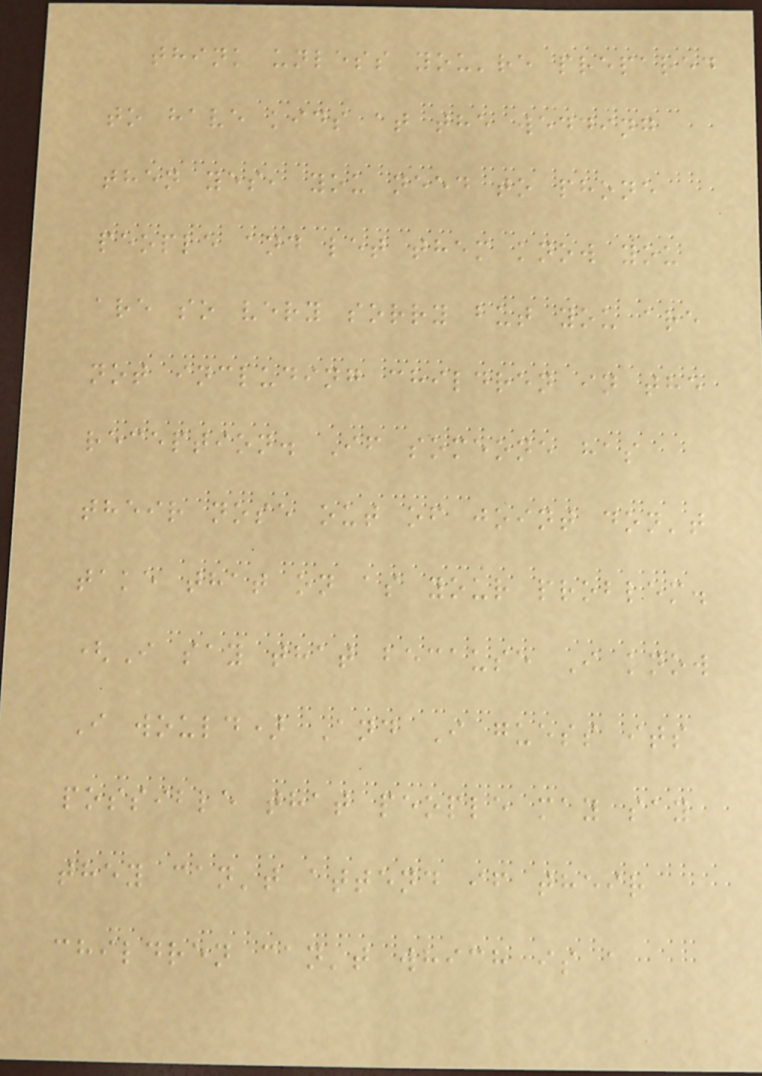think unless you're prepared
to have kids at the wedding
then yes, you need to phone
people and let them know you
are so very sorry but you are
not including children in the
reception. If someone has
their nose out of joint don't
take that on as your problem.
(I say that because I know
I would) And I guess its
possible that people may say
they can't attend if their
children can't which is a
